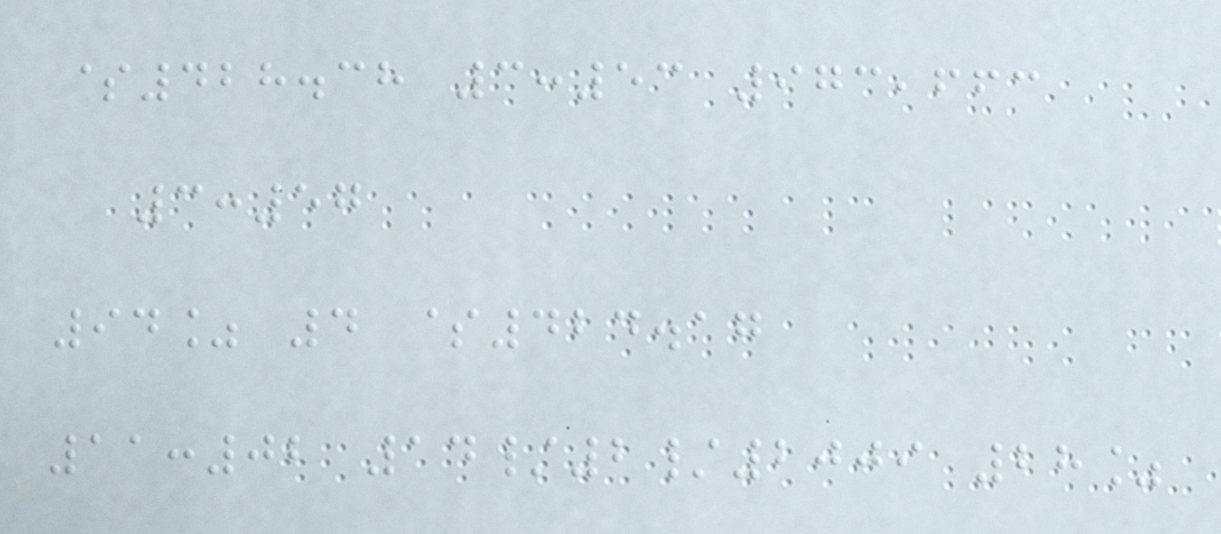$428.38 3:53 973,663
3:57
94% 4 $424.17
11:02 14/2/2009 28%
